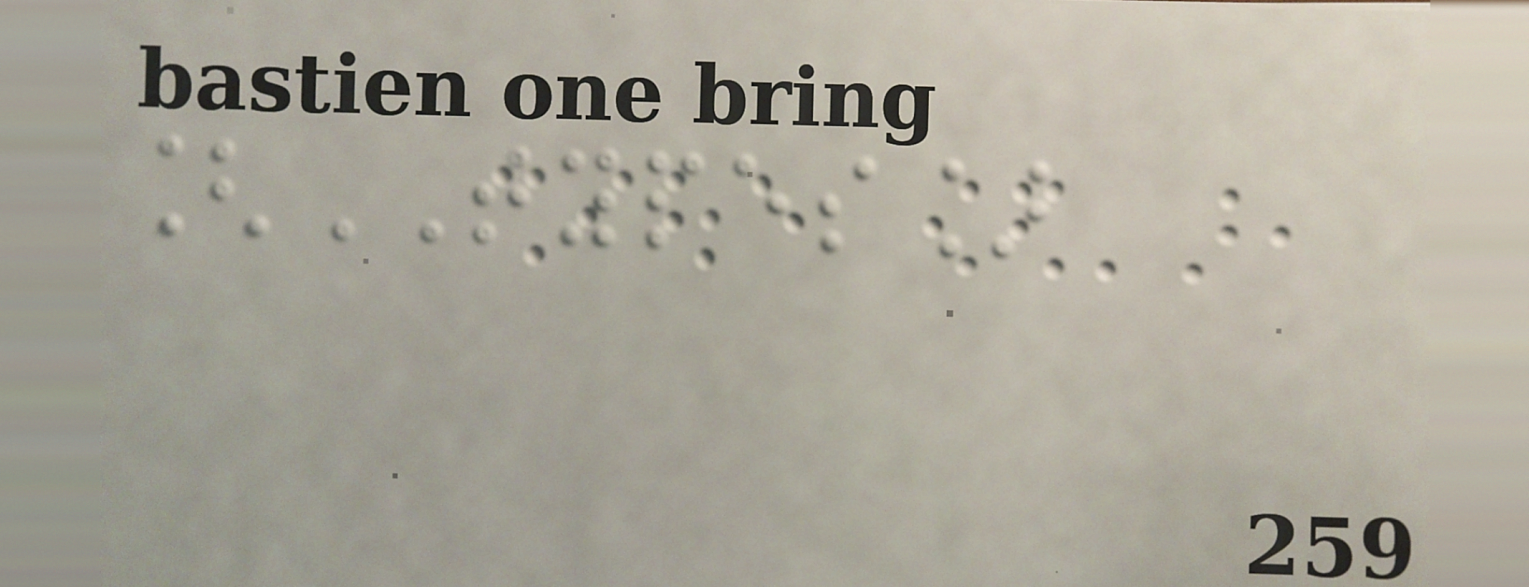[TYPES]
